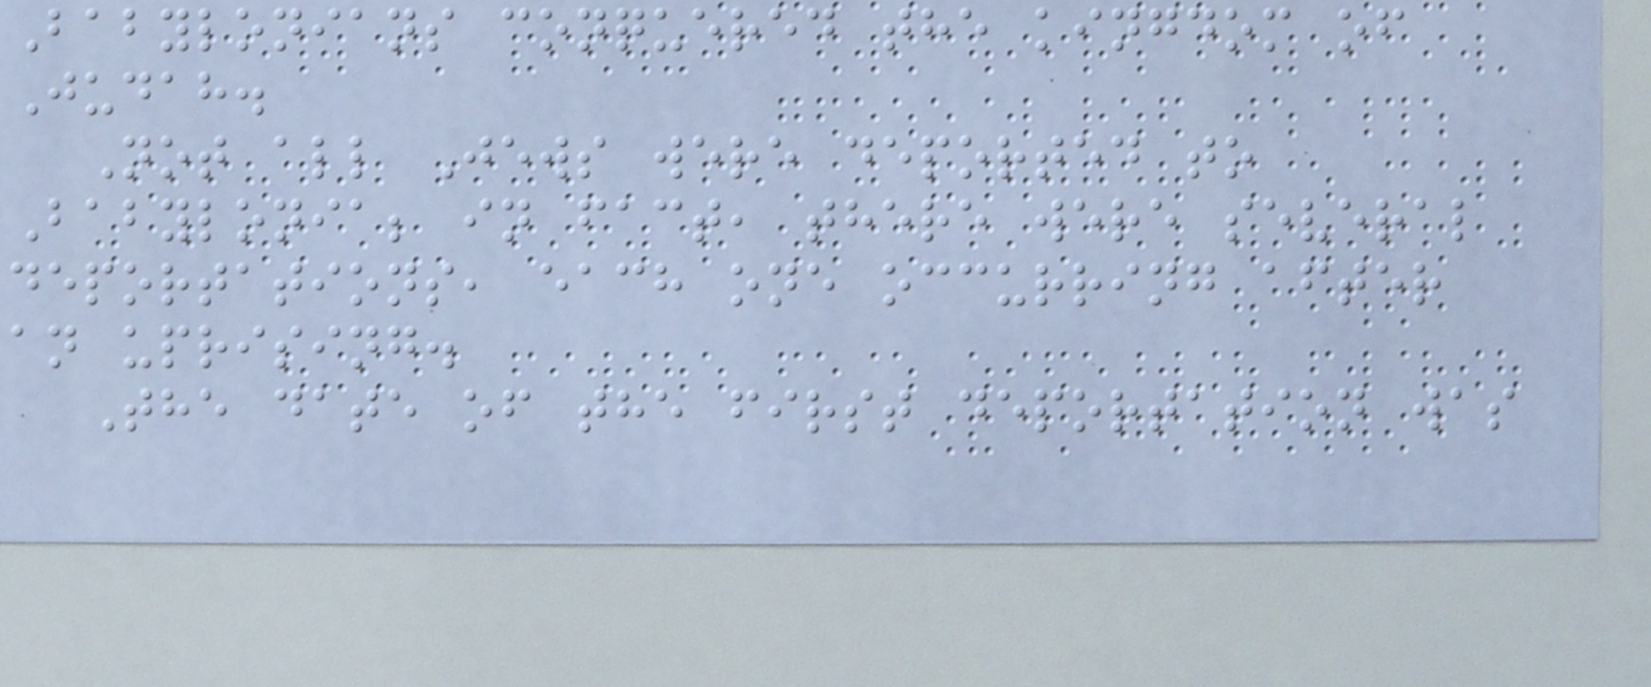Babylonians conquered the kingdom of
Judah.
Not all Jews were deported to
Babylonia; in fact, there were several
deportations, each one occurring after
an uprising.
The date of the first deportation was
